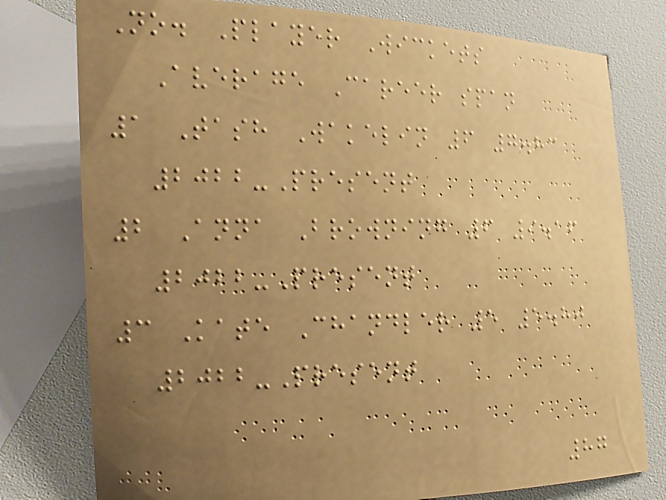No. Player Wickets
Average Career span
1 Tash Wakelin 6 7.83
2022-Present
2 Anna Browning 6 9.16
2022-Present
3 Kate Chandler 5 5.80
2022-Present
87
